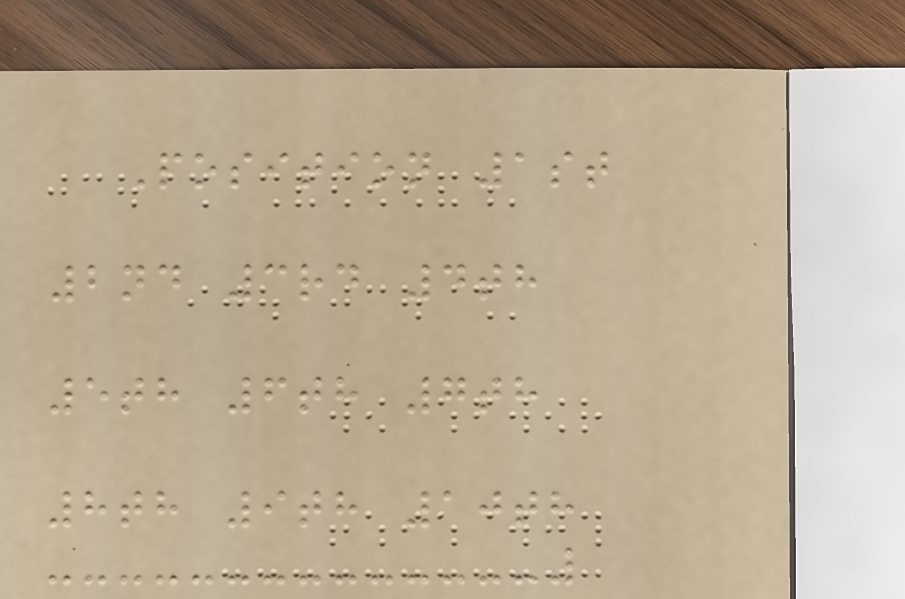Position 1st
2nd 3rd 4th
5th 6th 7th
8th 9th 10th
